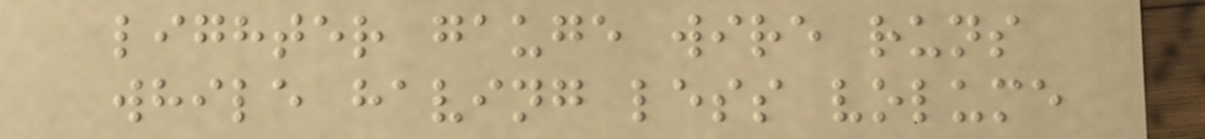lighter gauge wire runs
while having less volume
